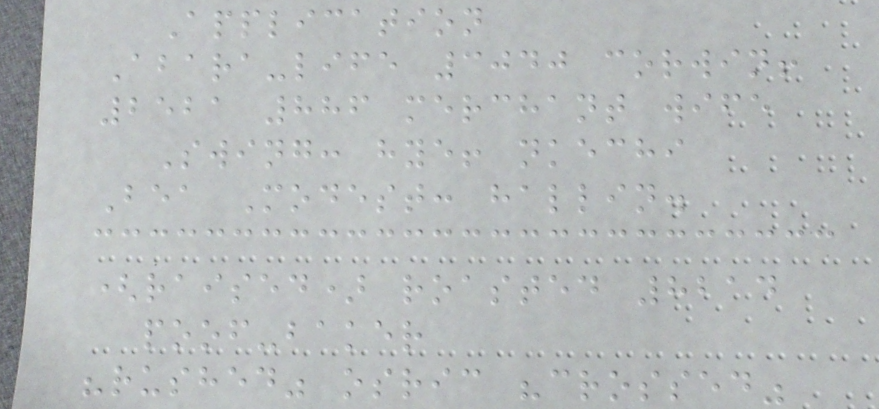Application
Abara-life 3040 corwin!
2521 886 merchant wife
Swing: hye! nkechi
Bea Modest: hallin.
(raised) roasted 8214
poof-baker
"rushed" osric "crossed"
